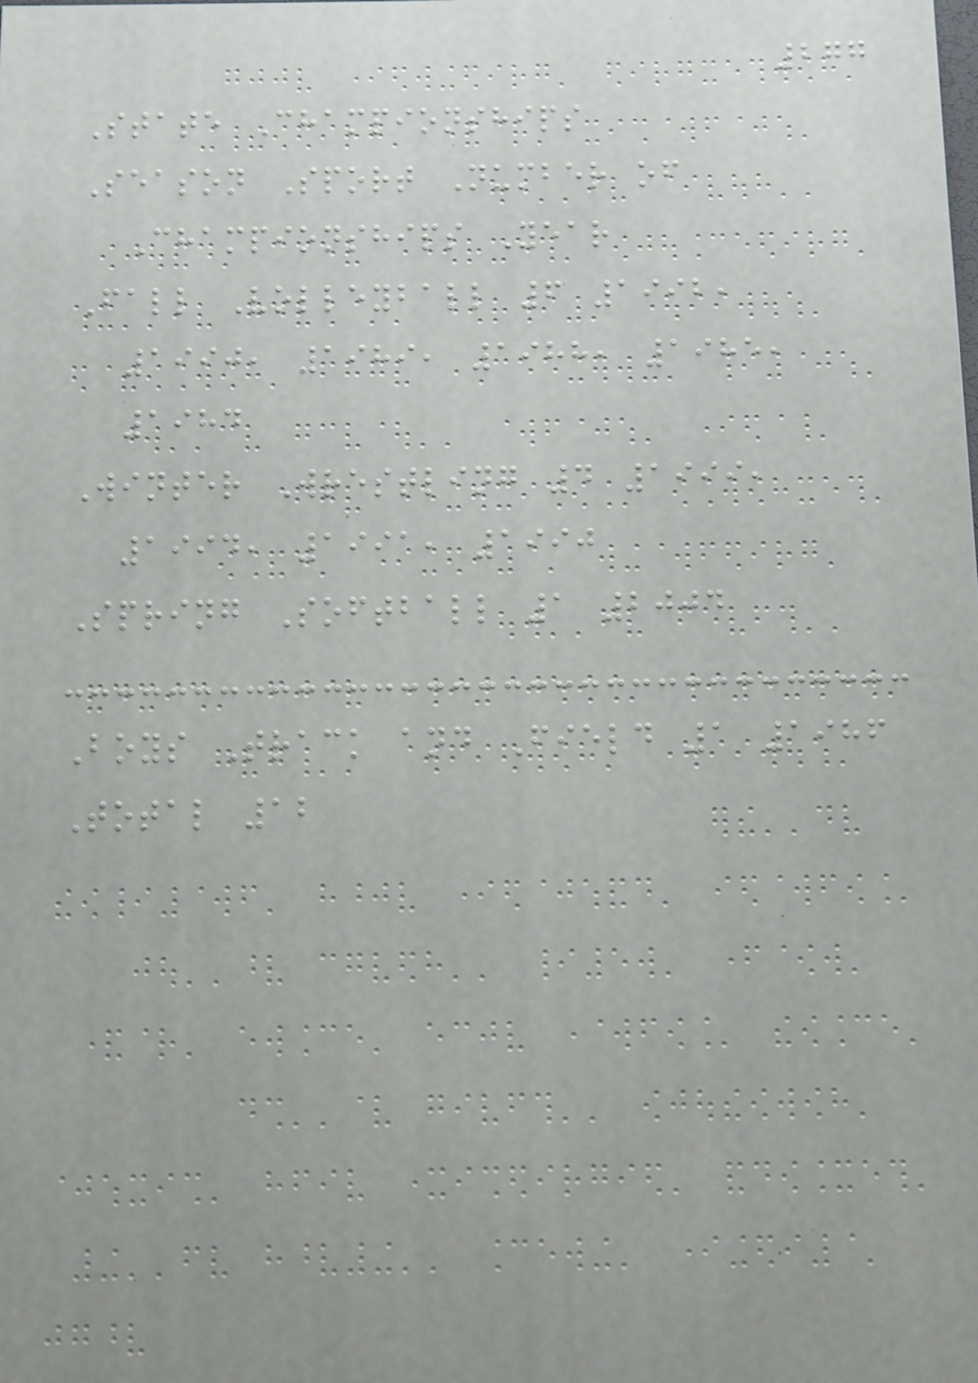277
State Championships
Season Sport Number of
Championships Year
Fall Volleyball 6 1992,
1990, 1989, 1988, 1985,
1984
Winter Wrestling 4 1999,
1994, 1991, 1990
Spring Softball 1 2004
Boys Track and Field 1 1986
Total 12
